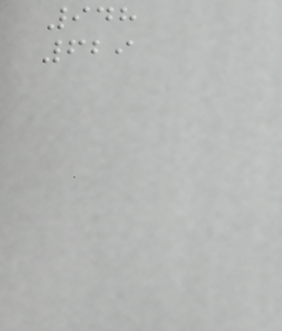948
629
